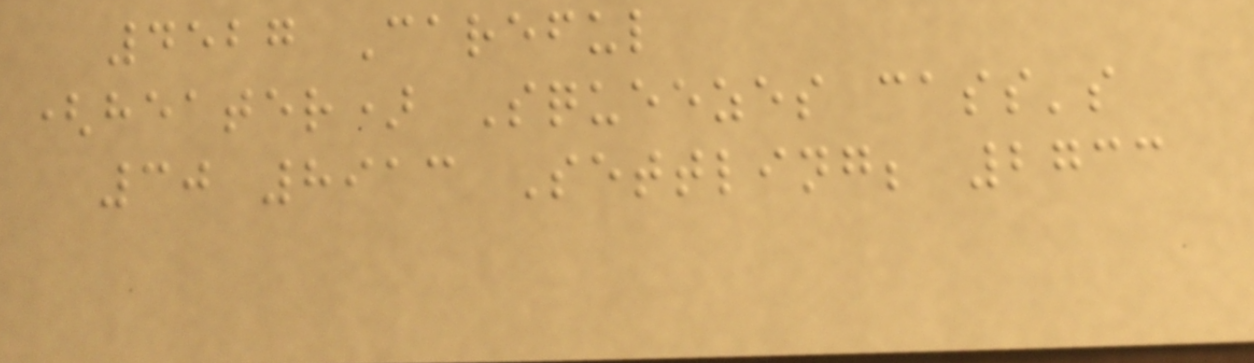4527 Careful
(heater) Squeezes cass's
30 8913 Settling; 2733
